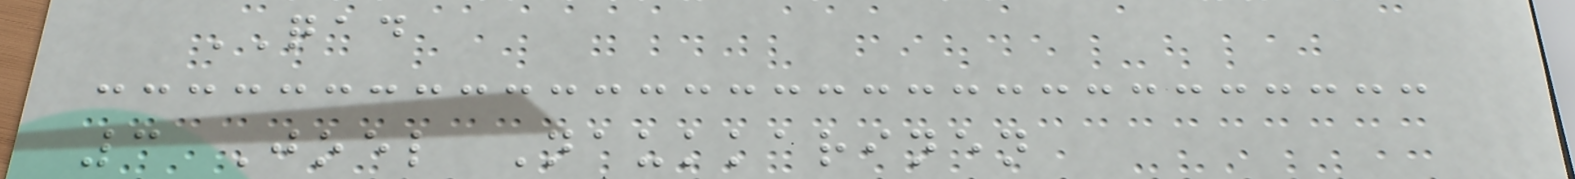QAD
3 Joel Naukkarinen
